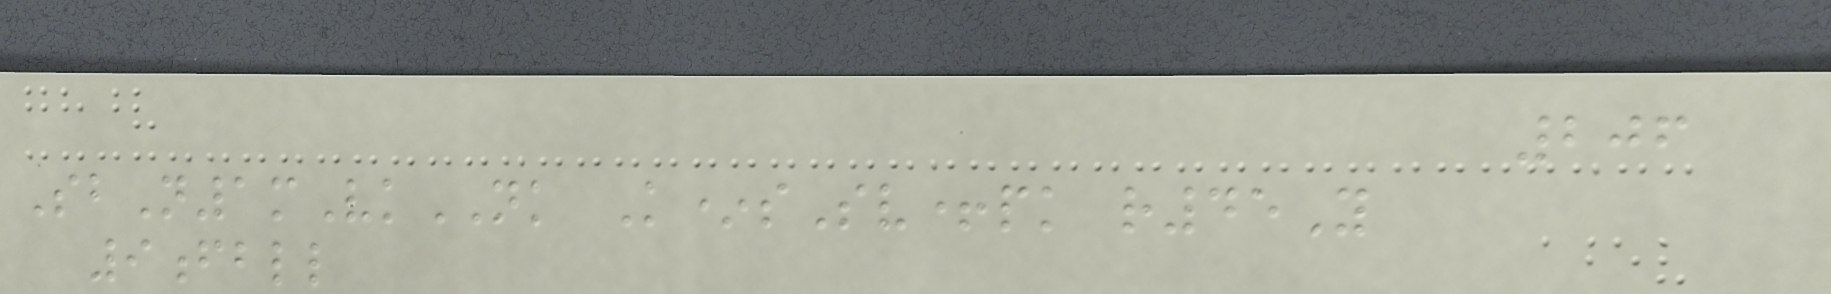206
SbN1mVkNK K*sSv+pk r45Y
9fbll
